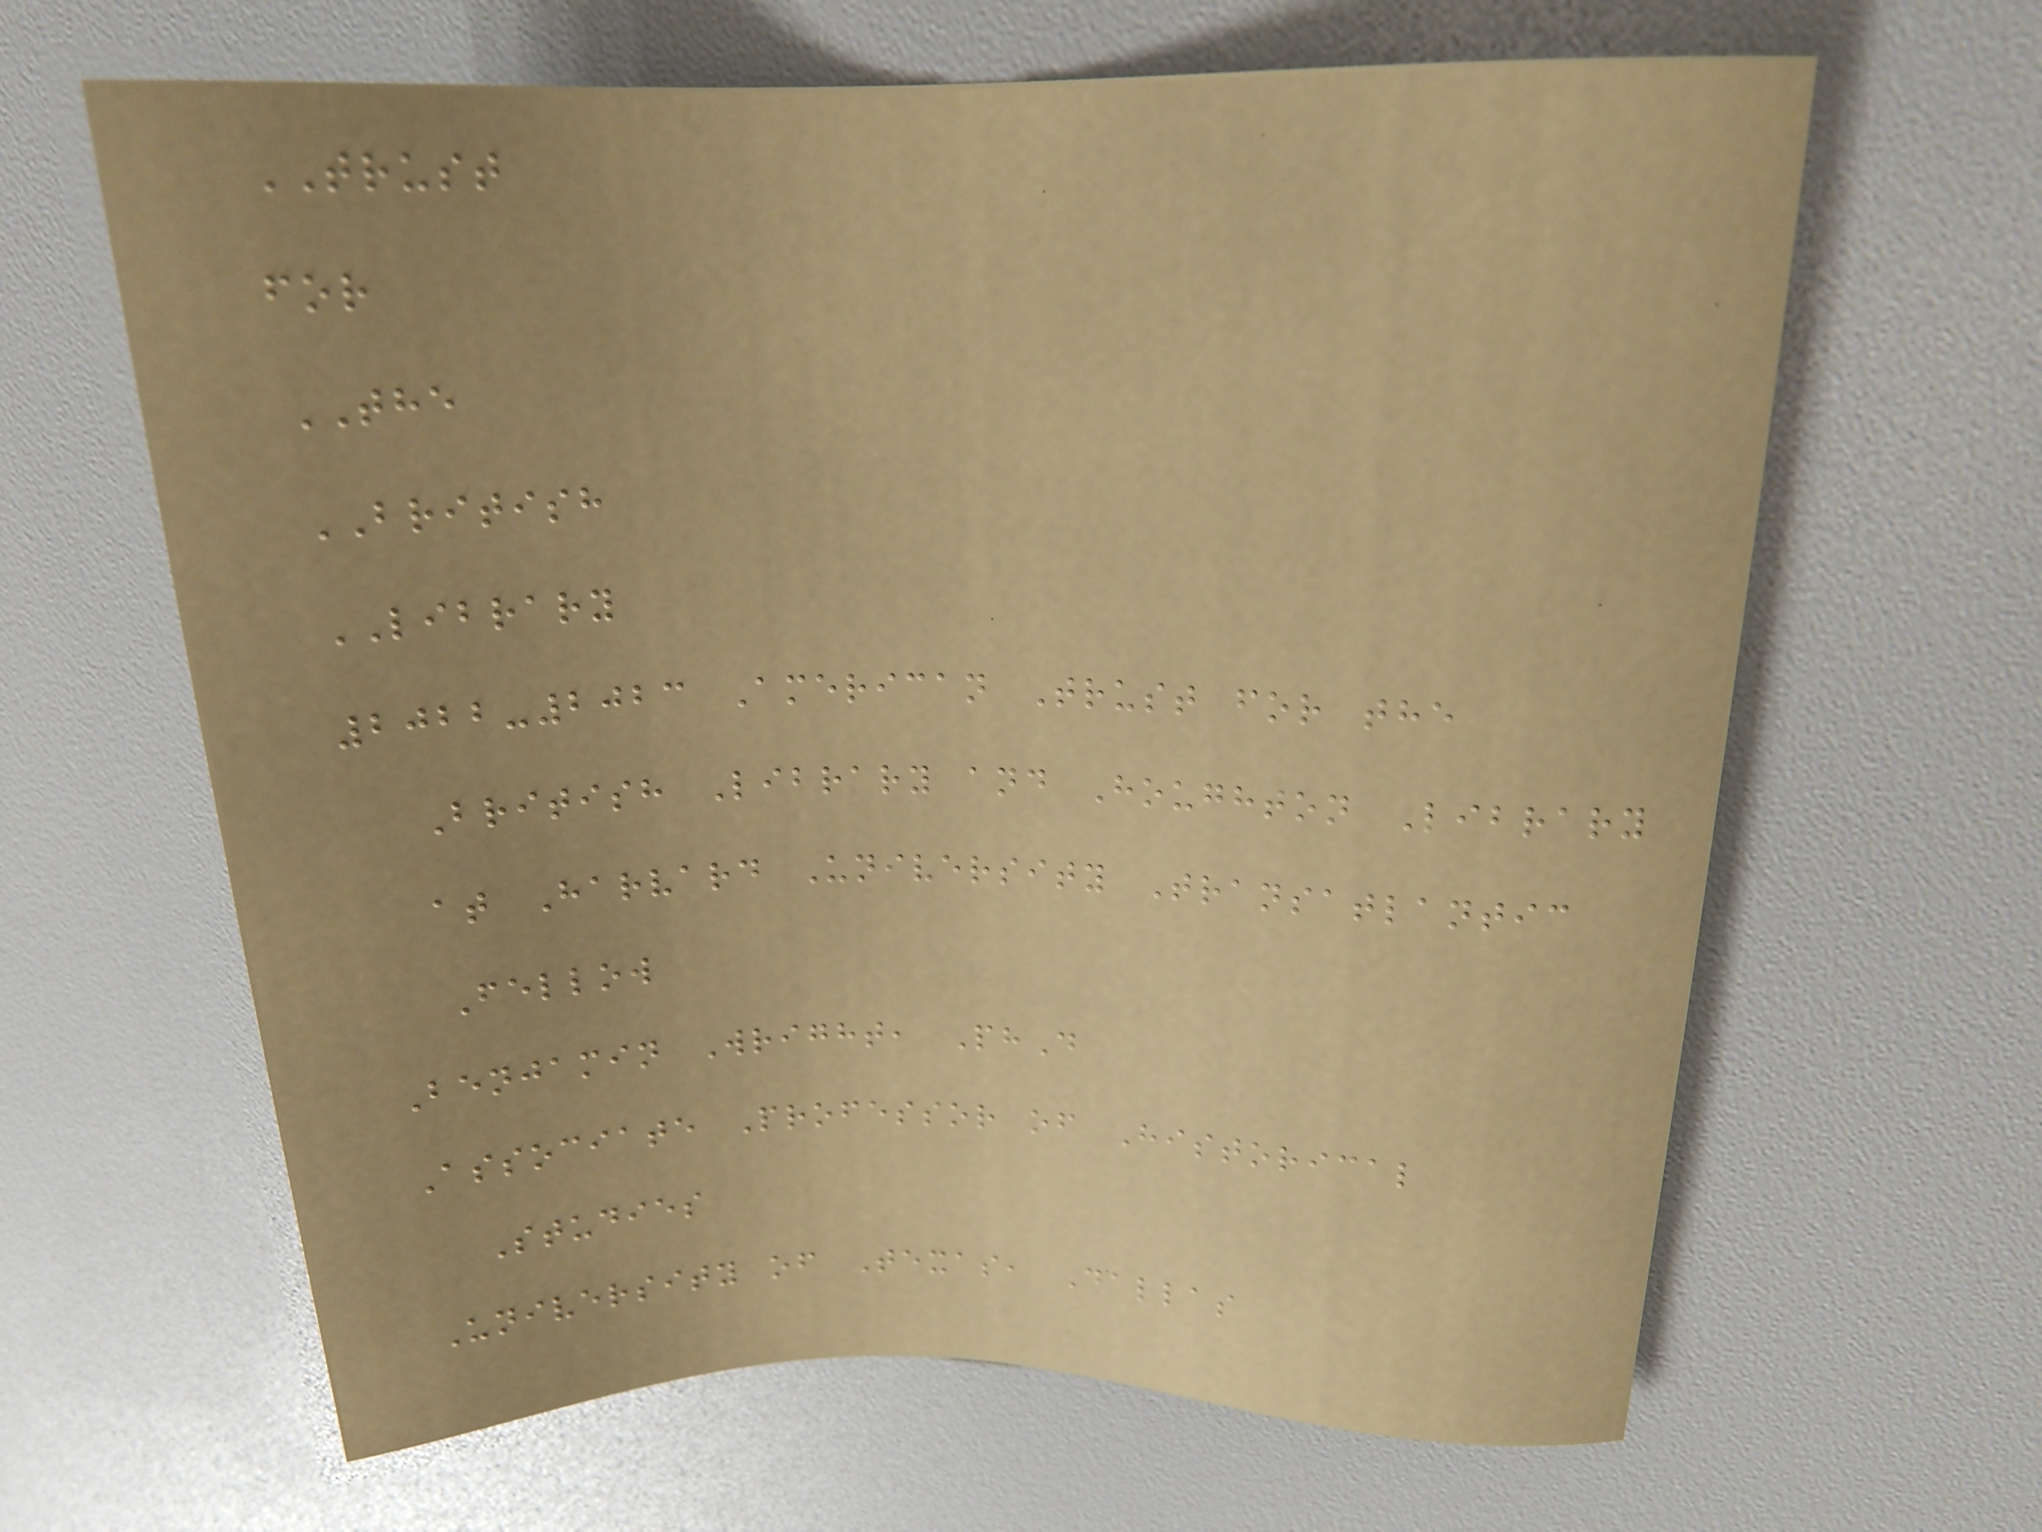TRUST
for
THE
BRITISH
LIBRARY
2022-2023 American Trust for the
British Library and Houghton Library
at Harvard University Transatlantic
Fellow
Benjamin Wright, PhD
Associate Professor of Historical
Studies
University of Texas, Dallas
